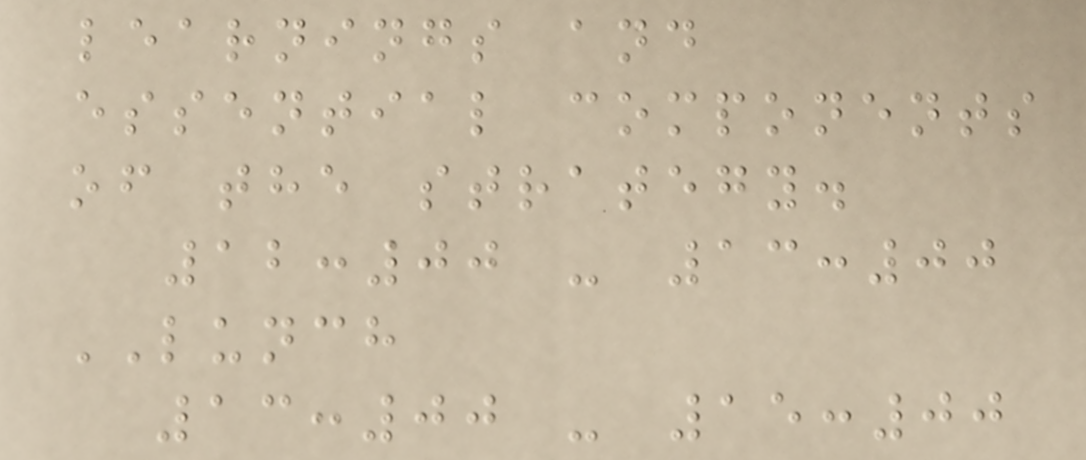learnings and
essential components
of the strategy.
12:00 - 13:00
LUNCH
13:00 - 15:00
